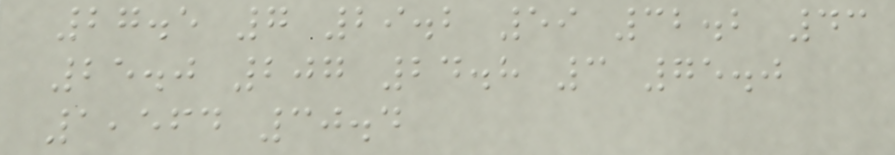27.5 7 29.2 59 32.2 43
25.0 207 24.8 3 75.0
1,564 30.4
